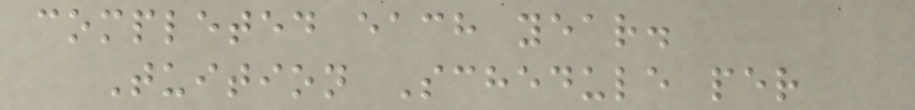completed each year.
Tuition Schedule per
